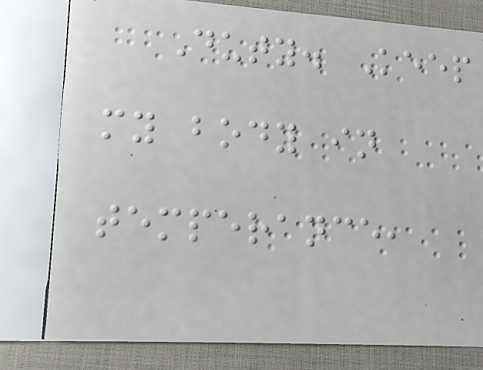Duty. Keep
my body in
temperance,
